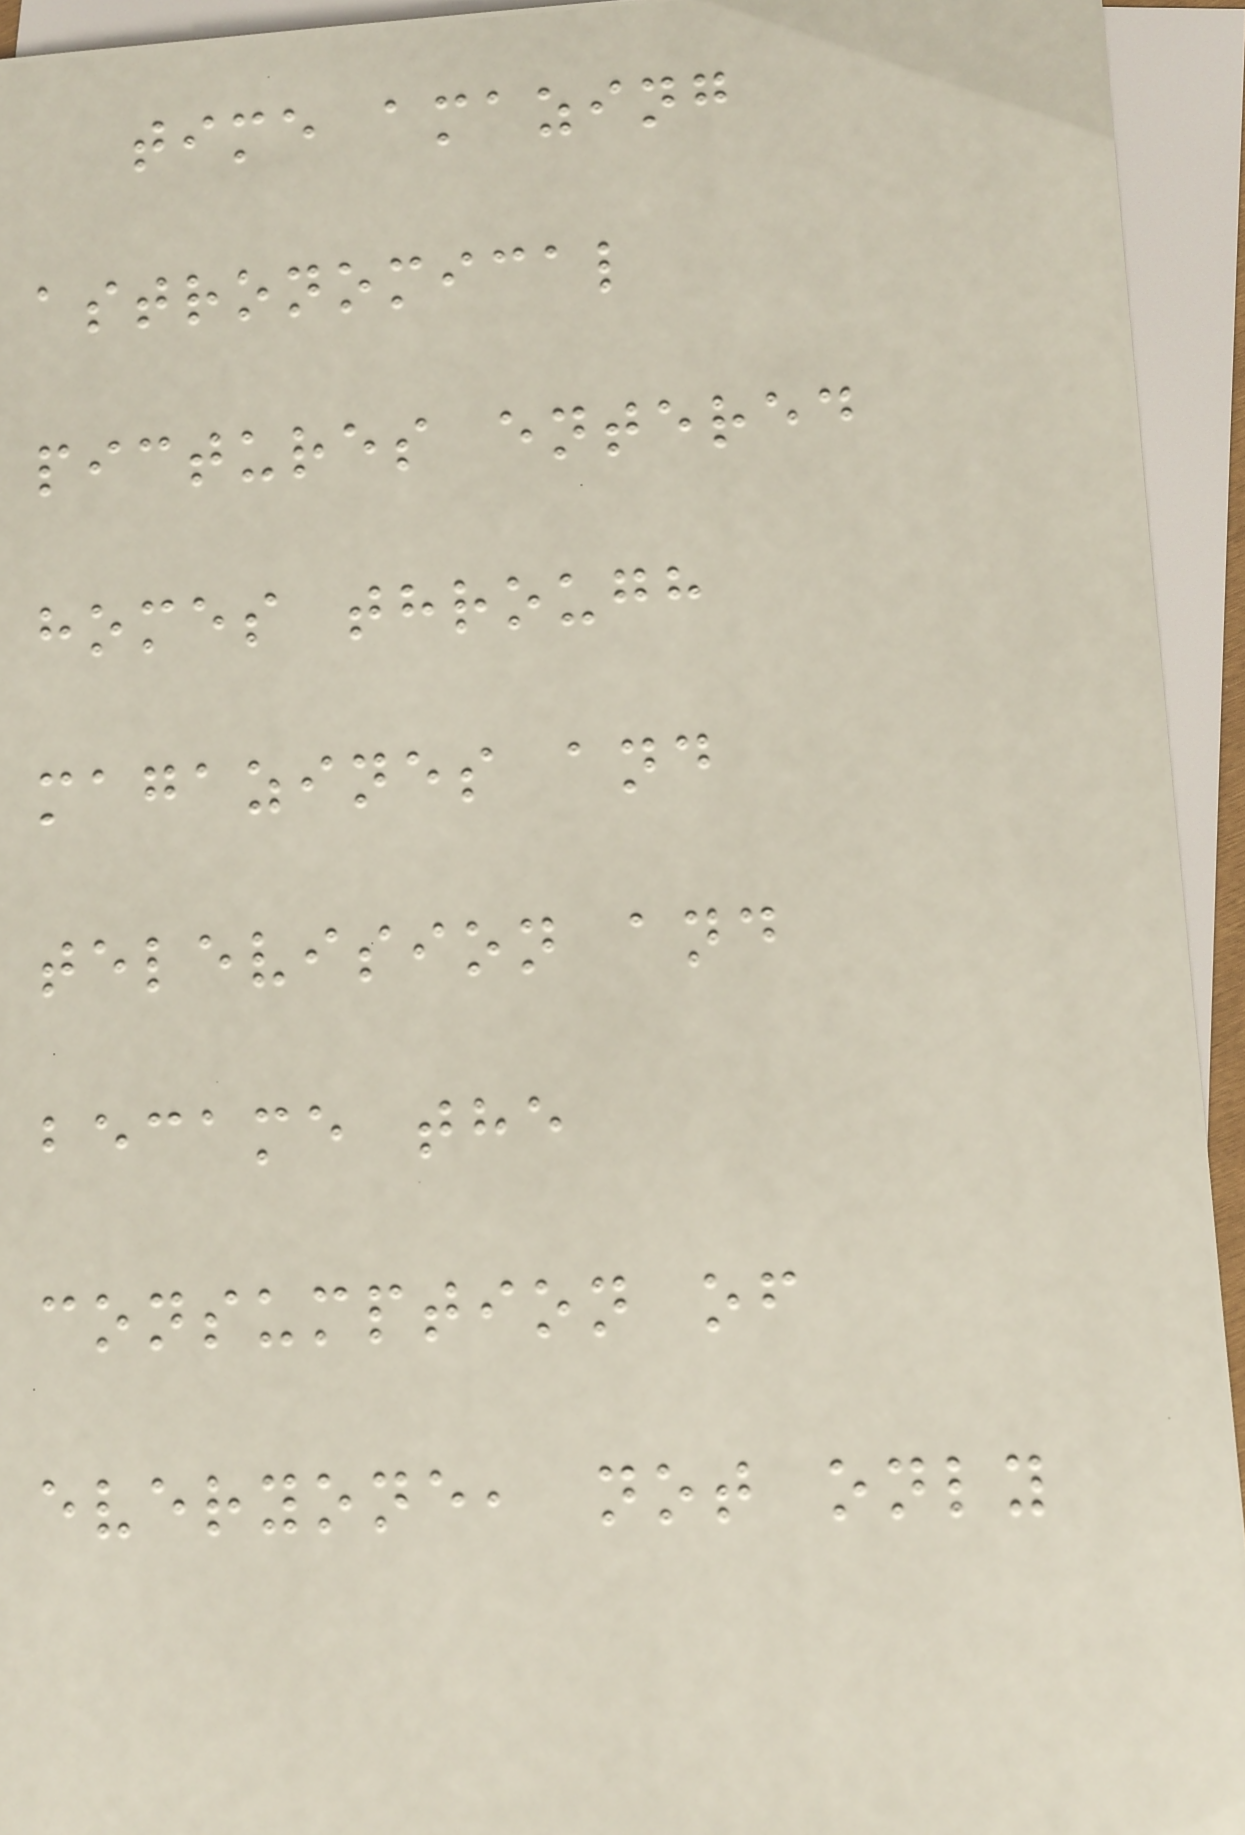time amazing
astronomical
pictures entered
homes through
magazines and
television and
became the
consumption of
everyone, not only
